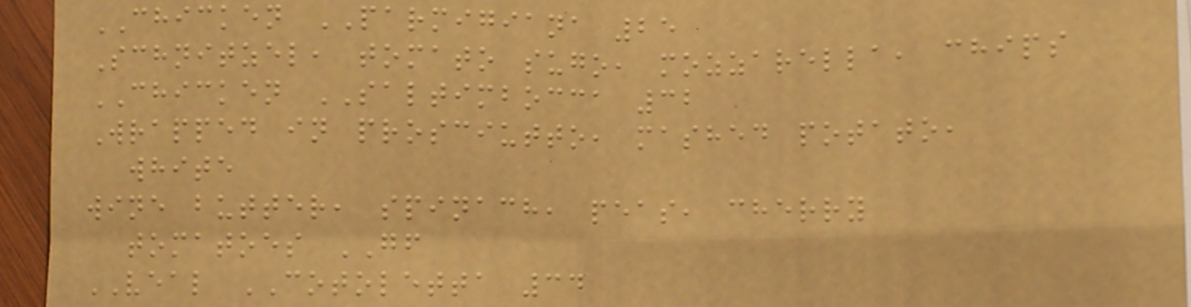CHICKEN PARMIGIANA 25
Schnitzel, tomato sugo, mozzarella, chips
CHICKEN SALTIMBOCCA 32
Wrapped in prosciutto, mashed potato,
white
wine butter, spinach, peas, cherry
tomatoes GF
VEAL COTOLETTA 34
